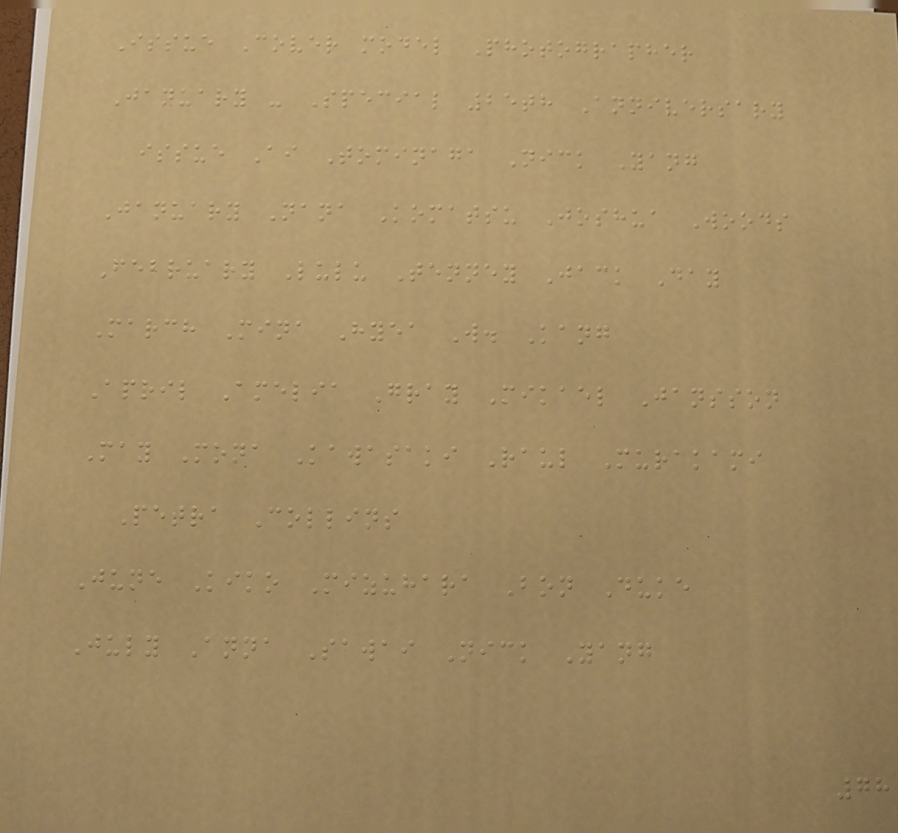Issue Cover model Photographer
January - Special 25th Anniversary
issue Ai Tominaga Nick Yang
January Nana Komatsu Joshua Woods
February Lulu Tenney Jack Day
March Mina Hyea W. Kang
April Amelia Gray Mikael Jansson
May Mona Kawasaki Raul Murakami
Petra Collins
June Kiko Mizuhara Bon Duke
July Anna Sawai Nick Yang
78
